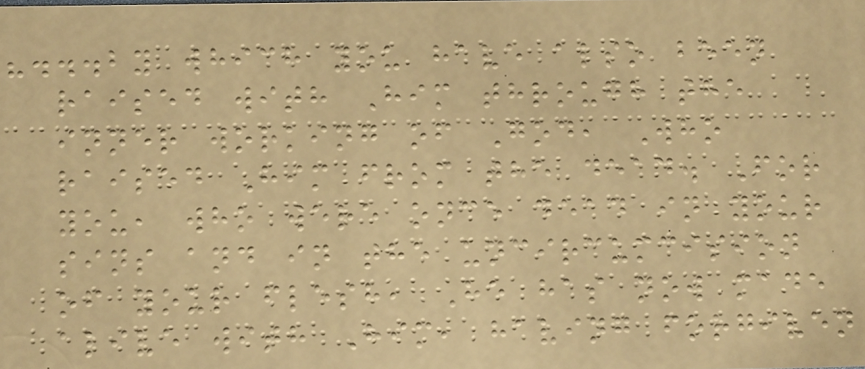"...by which you have also been
raised with Him through the
inner working of God, Who
raised Him from the dead. For
you, who were once dead in your
sins and in the uncircumcision
of your flesh, He has now made
alive with Him, having forgiven
